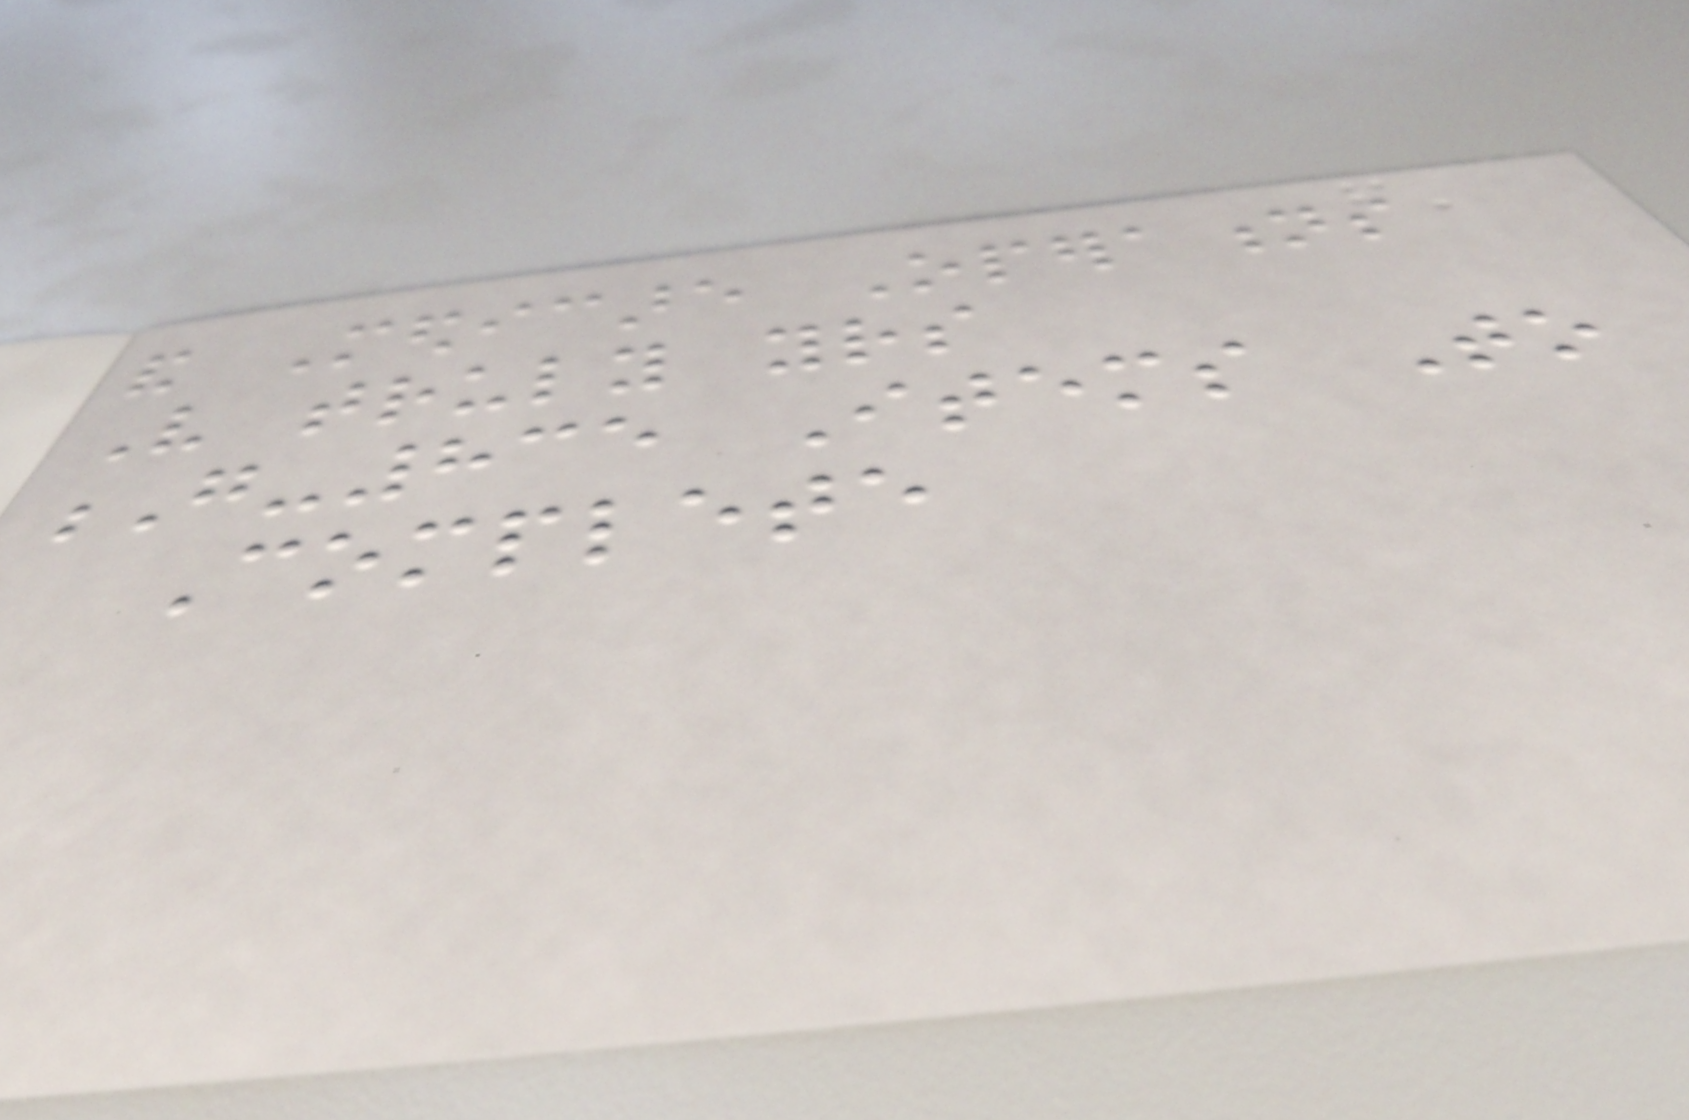and Medicare Operations
Very truly yours
G-835 Items To
Complete
